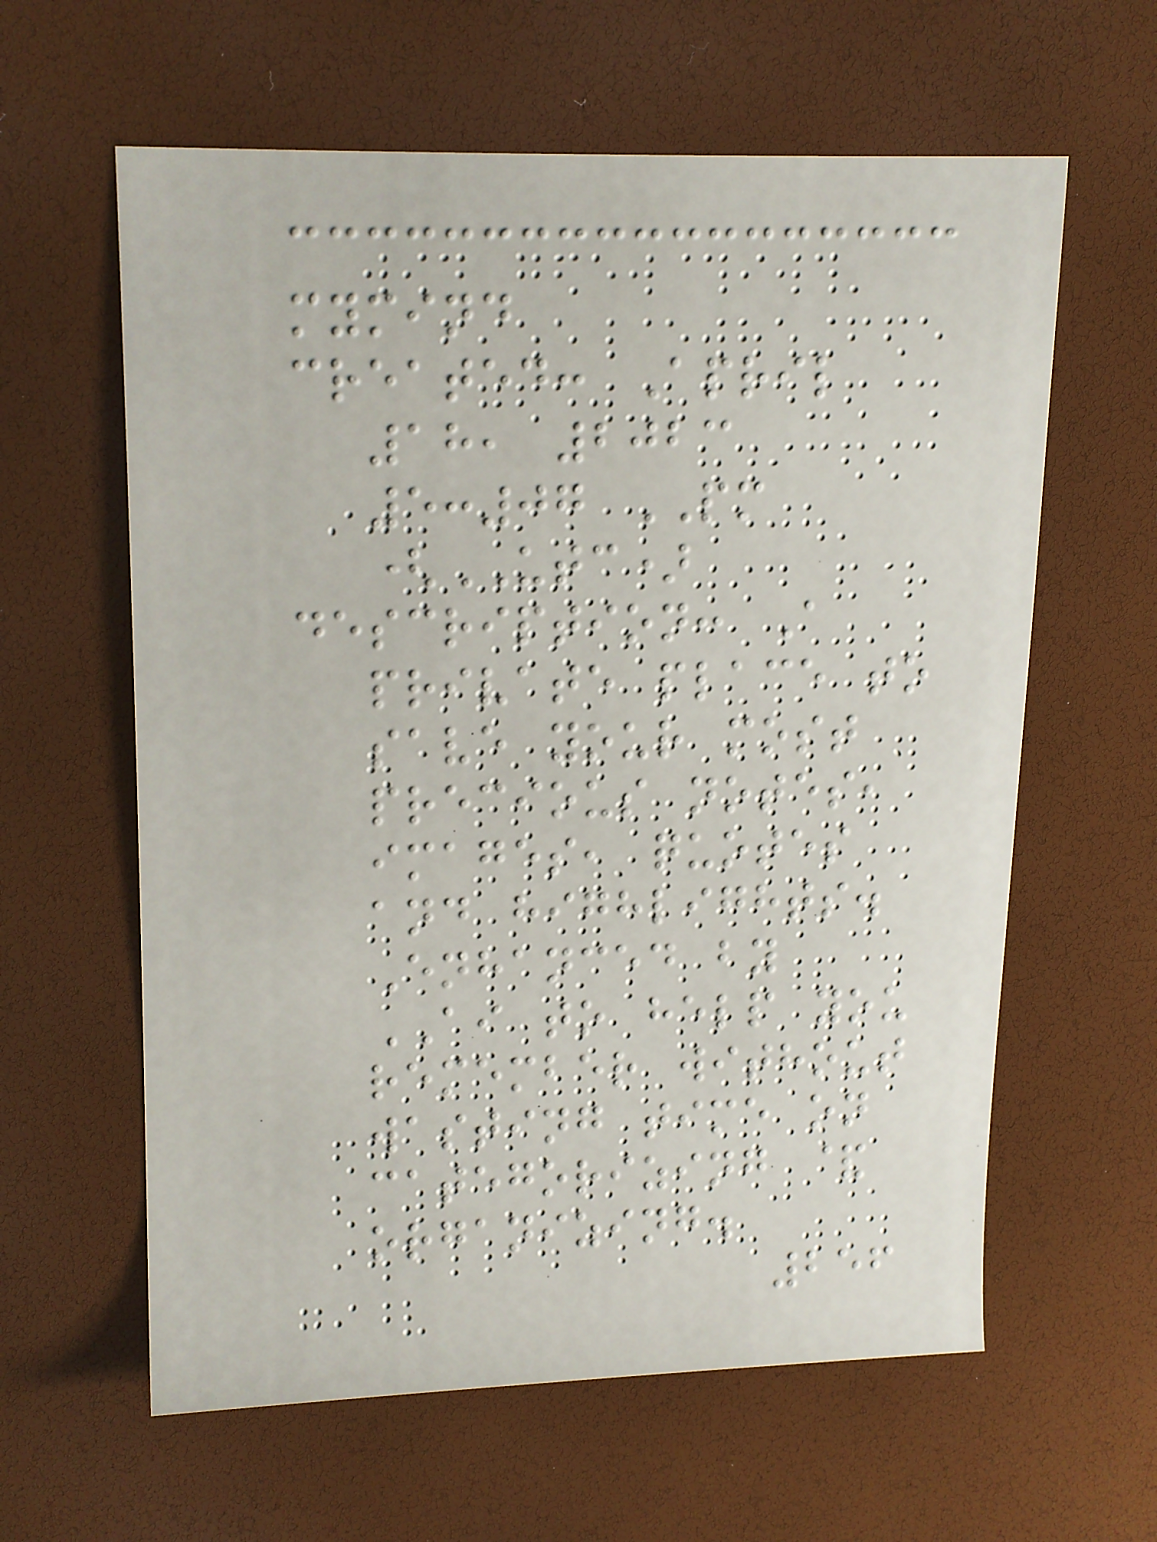mymind
created: April
18, 2023
5:07 PM
(UTC)
description: A
private place to
save your most
precious notes,
images, quotes
and highlights.
Enhanced by
AI to help you
remember without
wasting time on
categorizing &
organizing.
256
